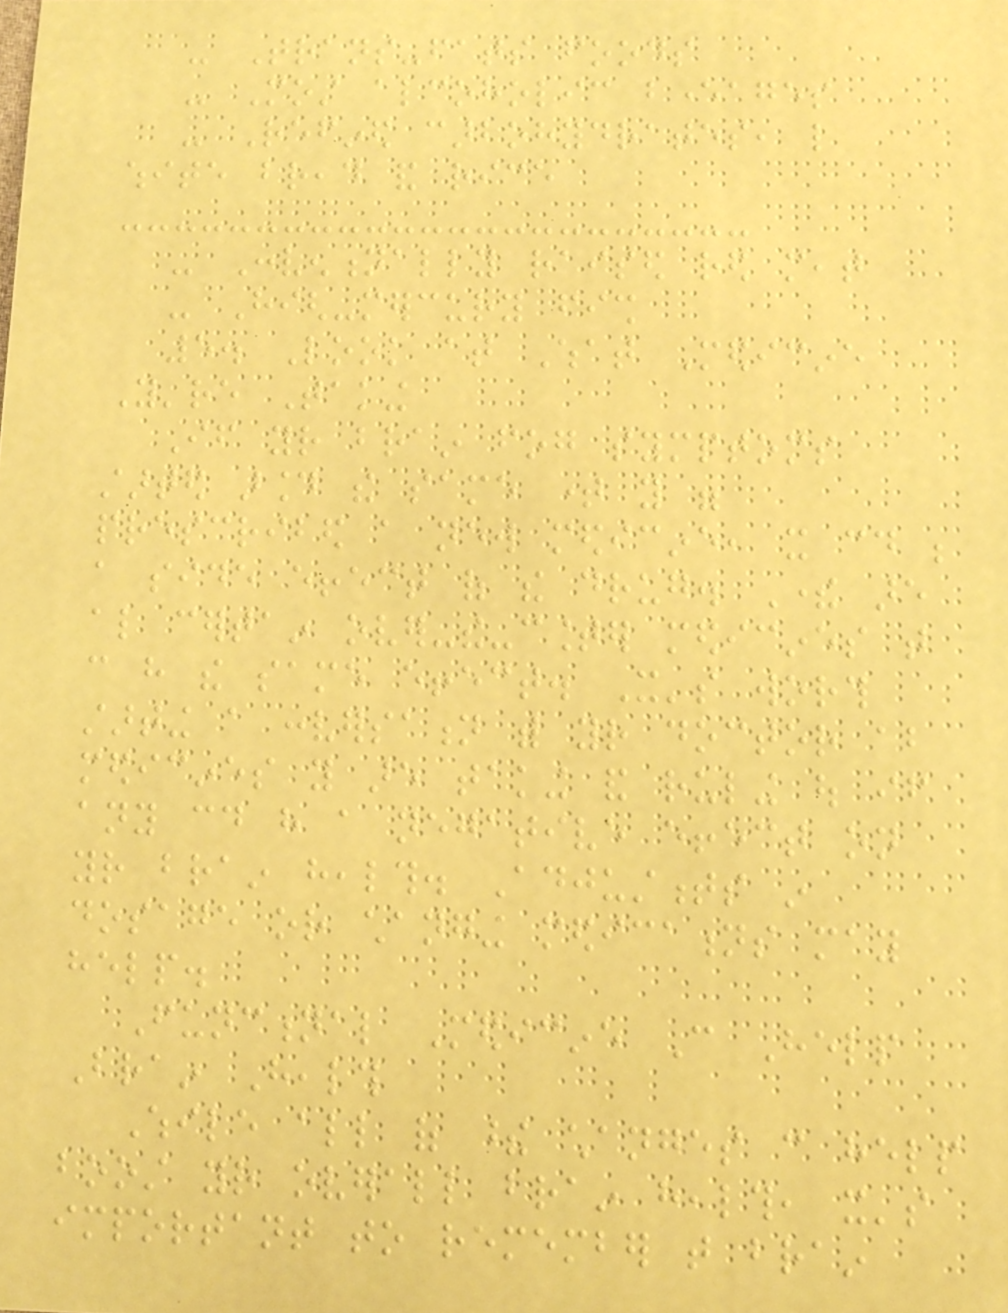- Trans-fats foods
- Most alcoholic beverages
- Refined carbohydrates, like
white bread and rice
- Conventionally raised red meat
- High-mercury fish
5. Look at What Medicine
You're Taking
If your brain fog symptoms
started around the same time you were
prescribed a new medicine, it could be
a side effect of the drug. There are
also certain over-the-counter medicines that
can have the same effect. It's worth
starting a conversation with your doctor about
medicines you are taking and ruling out if
any could have a negative effect on
your brain health. Adjustments in
dosage or changing medications may
help.
Functional Medicine Can Help
Brain Health
While all of these changes can help
boost your overall brain health, it's
important to remember that brain
